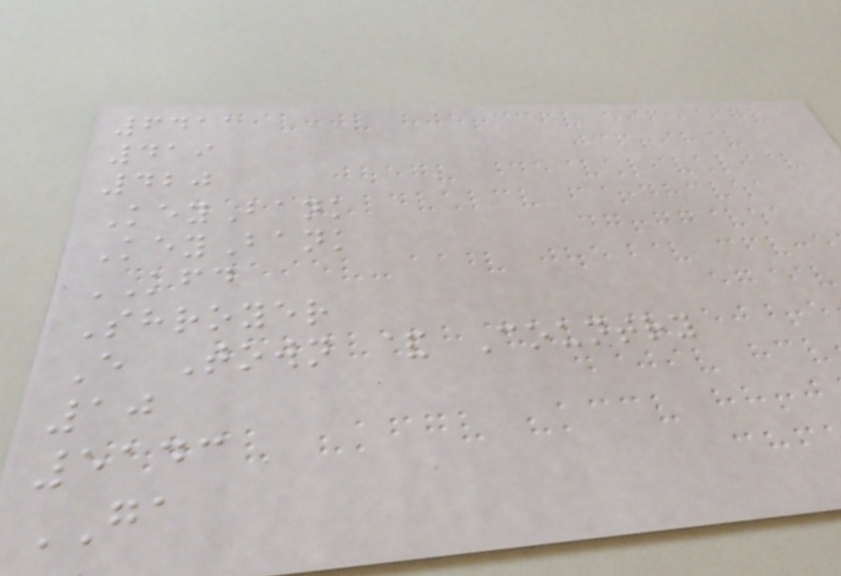6411
419
420
KeyBank
KeyBank
KFD
Shroyer
E Town & Country
10
5143
GA
